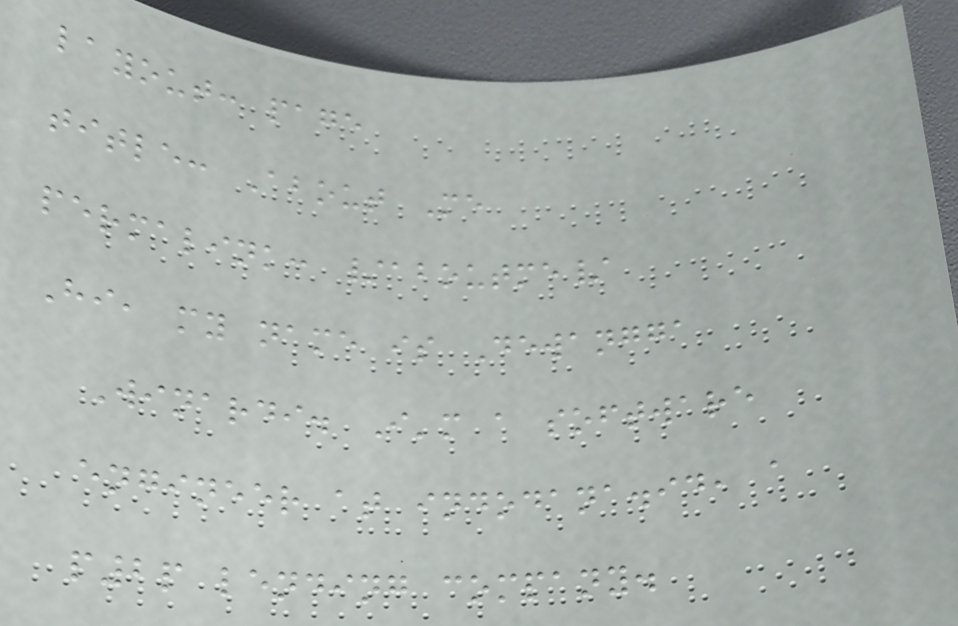layout: page
title: About Me
permalink: /aboutme/
Hi, my name is Dewangga
Winardi. I'm a software
engineer at indodana.id, a
p2p lending company.
